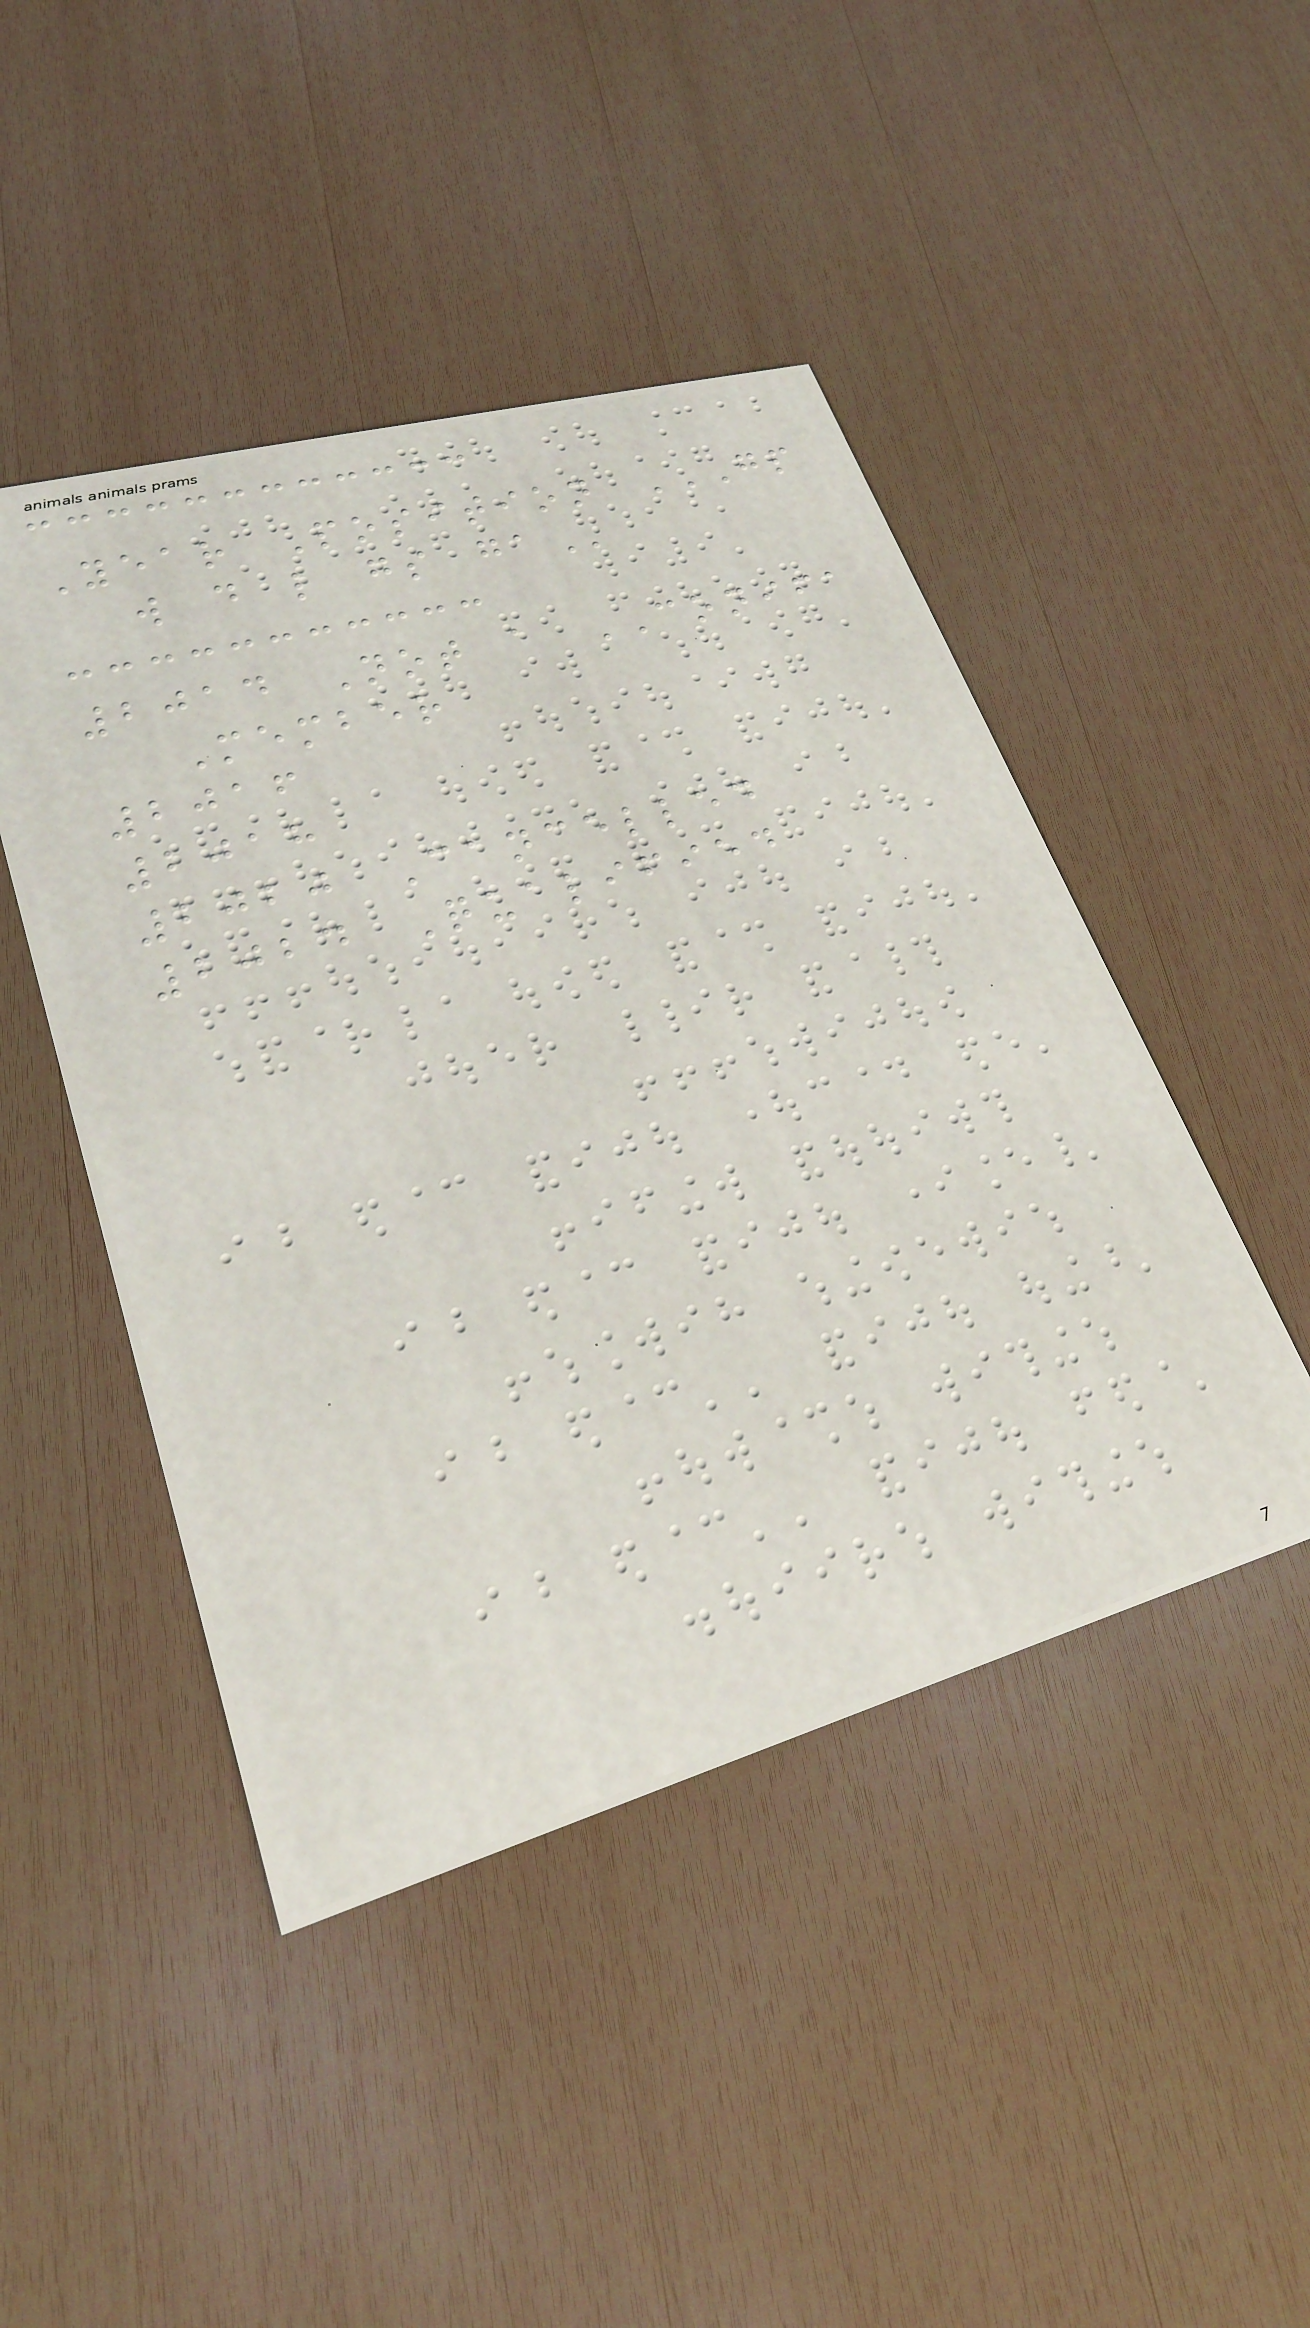Year Position GP
W D L GS GA
2014 Not a CONIFA
Member
2016
2018
2020 Cancelled
2024 Qualified
